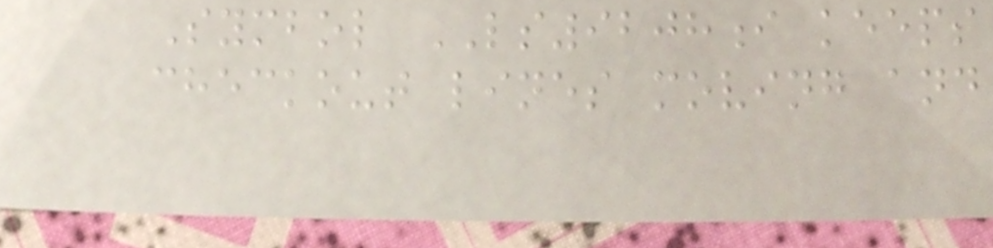Symbol LS9208i keeps
checkout lines moving and
